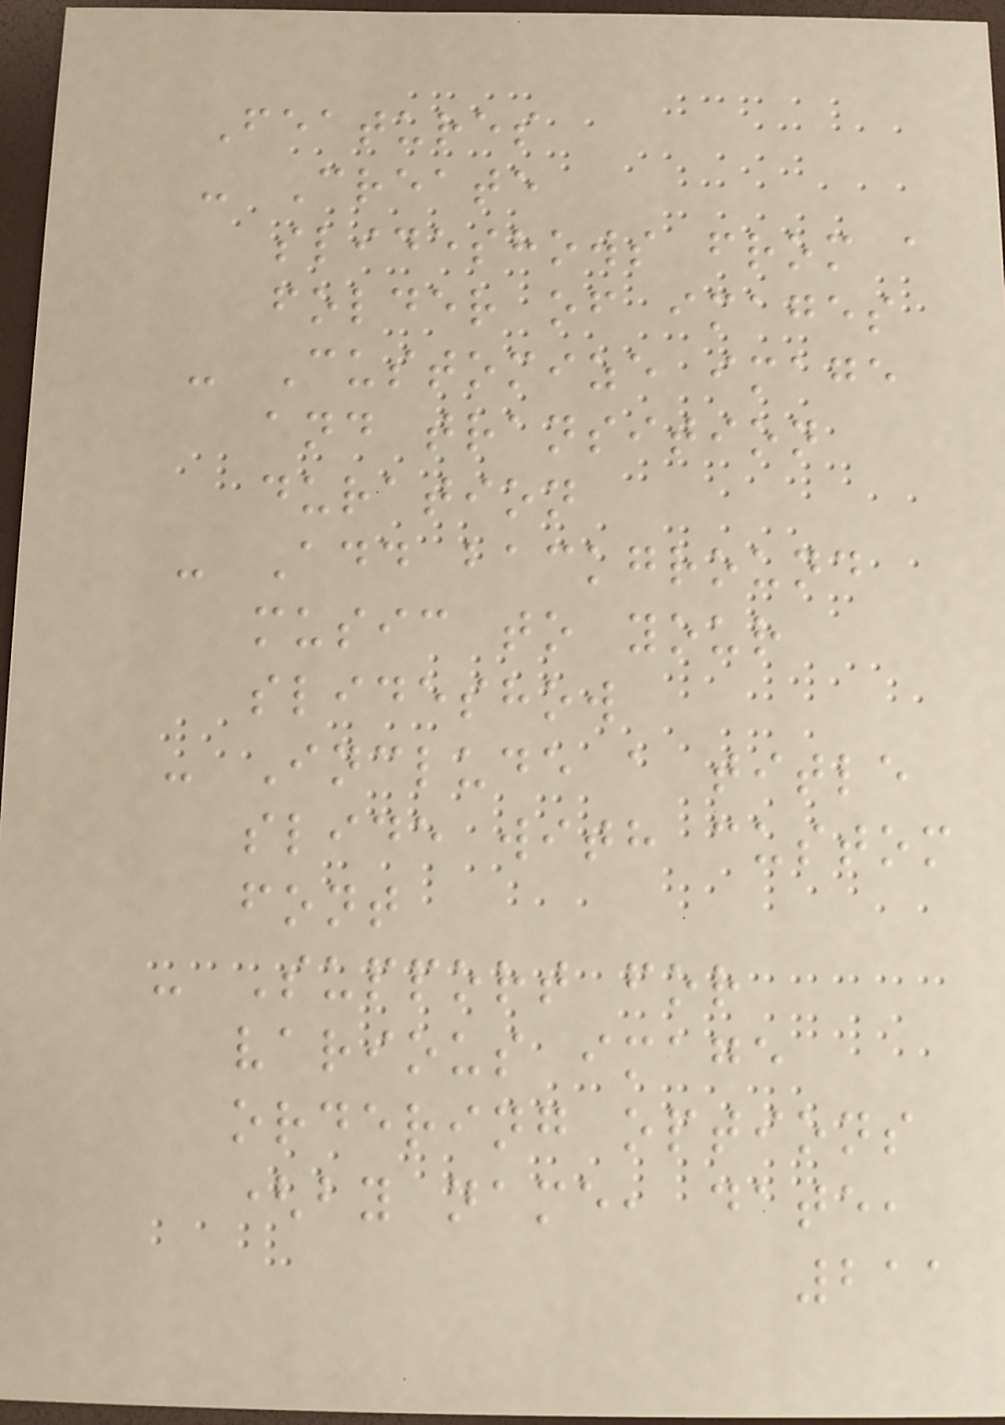Features
- Create
slideshows from a
folder of images
- Customize image
and transition
duration
- Add background
music to your
slideshow
- Include a title
slide with custom
font
- Support for
various image
ordering options
(by name, date,
211
